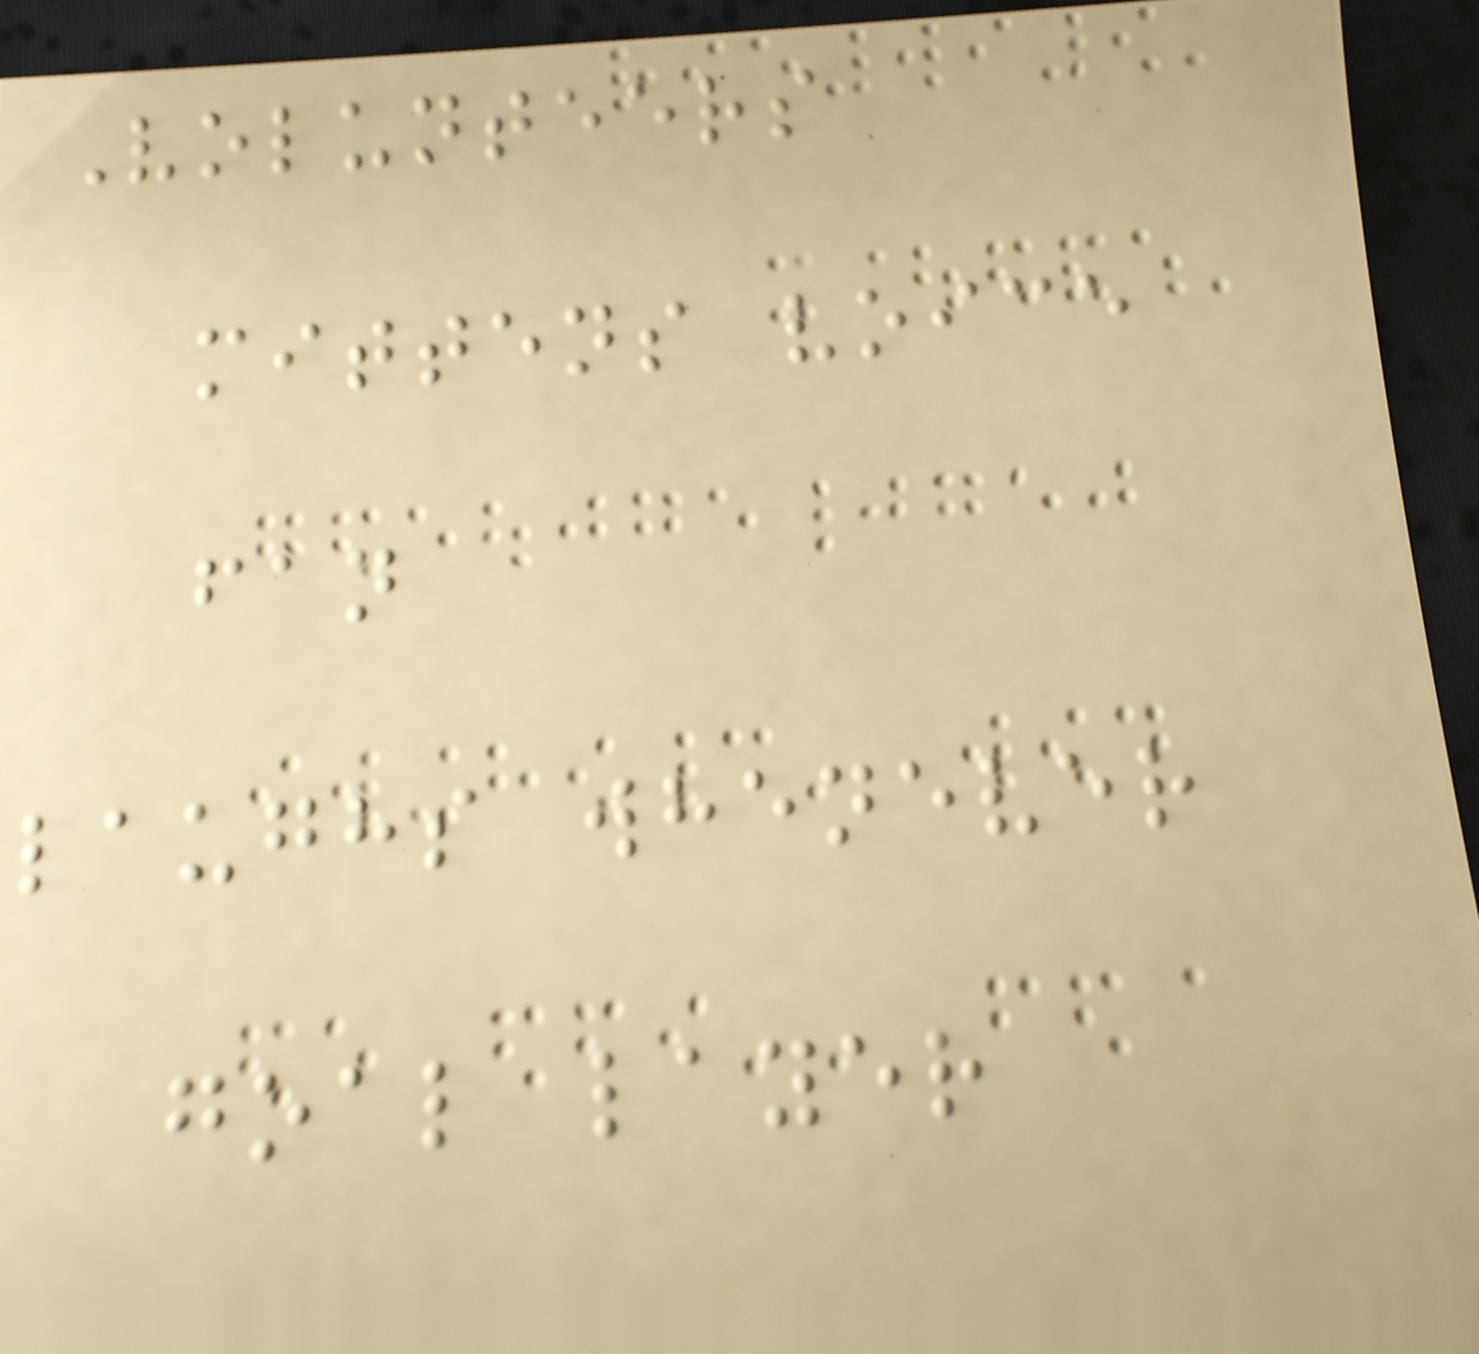Volunteers
mittens voice
fan
laughs whenever
goal layer
